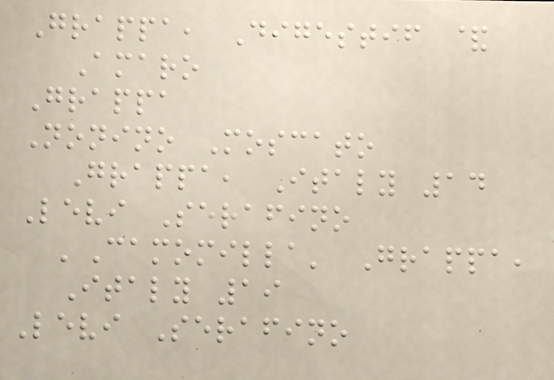Grappa, Digestif &
Amaro
Grappa
Nonino Moscato
Grappa, Italy 14
Levi Serafino
'Camomilla' Grappa,
Italy 19
Levi Serafino
